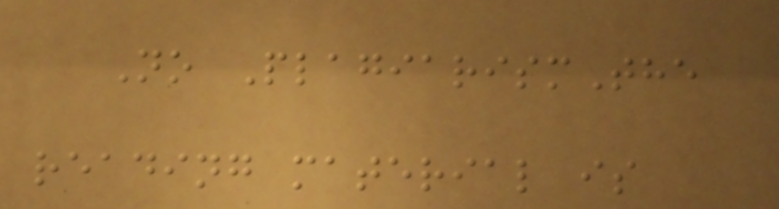No PlagiarismThe
reading material is
